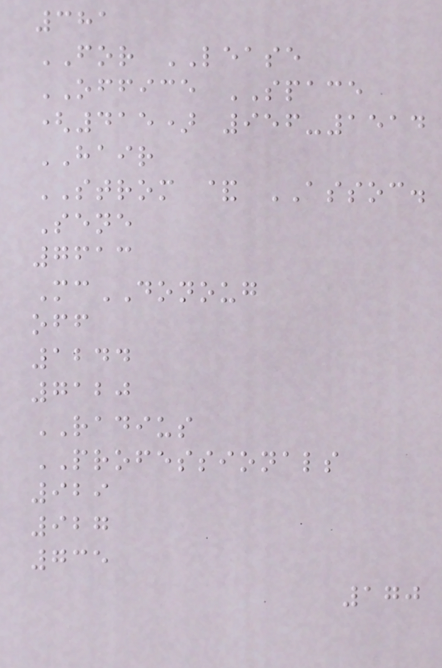381
FOR LEASE
OFFICE SPACE
(415) 956-1514
HAIR
STROM & ASSOC.
Sene
7613
McDONOUG
off
1244
7120
RADIUS
PROFESSIONALS
929
927
735
170
